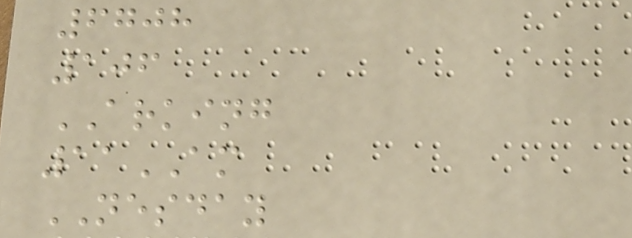6708
106
ARKING
11AM
NESDAY
